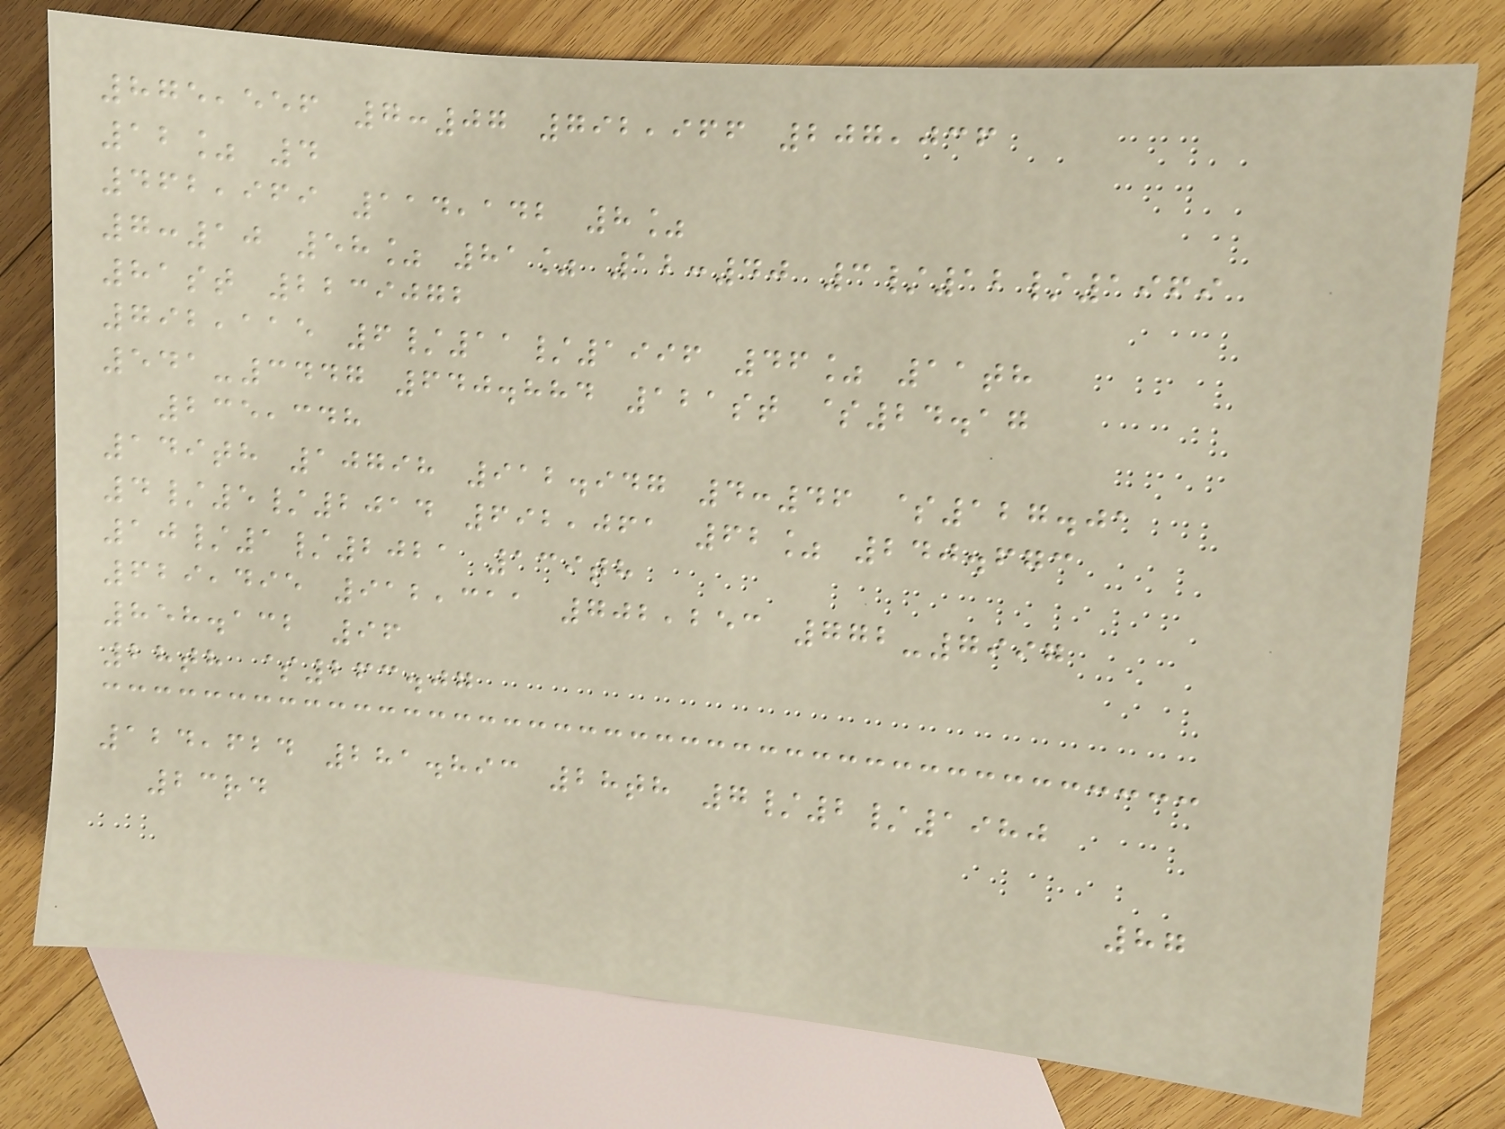875,556 7:07 792,966 207,036
12% 4
462,969 114,142 8%
7:10 58% 81% 12:40 3/12/1969
81st 2239072
792,115 6/11/1996 46% 11th
541-3447 640.884 121st $24.17
235,348
149th 10798 912.947 4:46 $127.01
4/5/2014 692,061 62% 240.673
10/1/2021 139th
629,495 912,311 702,253 772-7997
858.132 96
28th $263.07
124,624 281.893 28th 7/2/1980
23rd
87
